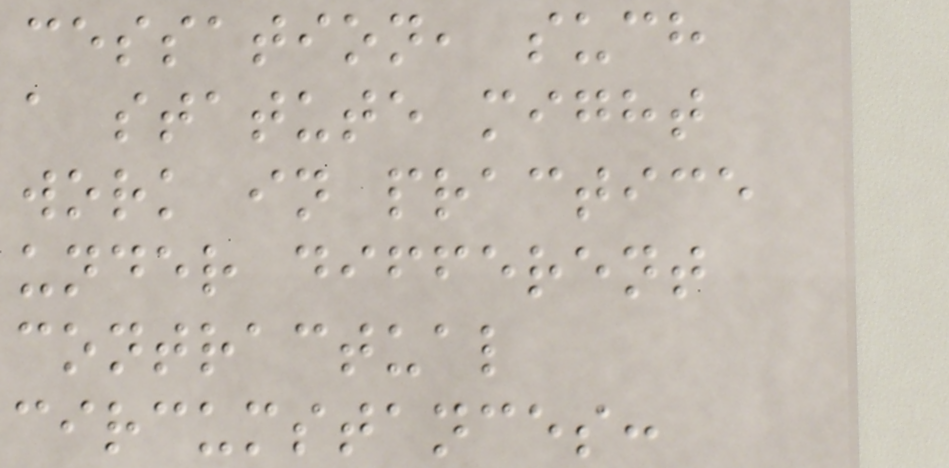cessation, such
a statute might
work in practice
under different
contractual
circumstances:
